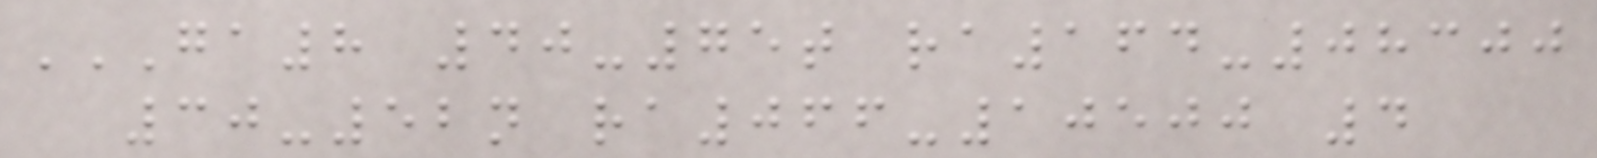GA8 40-75T RA164-08300
30-52N RA066-10500 4
